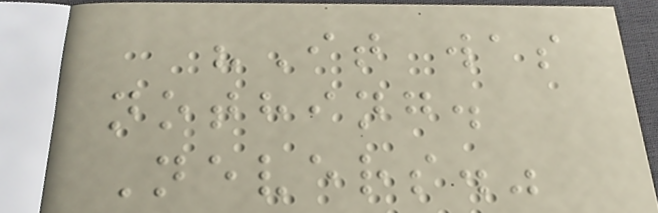"It was
nothing.
Nevers."
